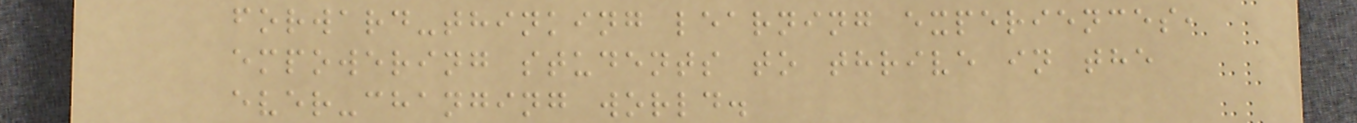forward-thinking learning experiences,
empowering students to thrive in the
ever-changing world.
